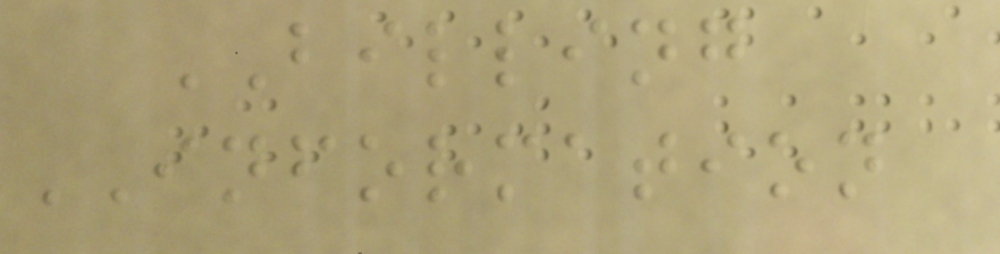BILLING
INFORMATION
